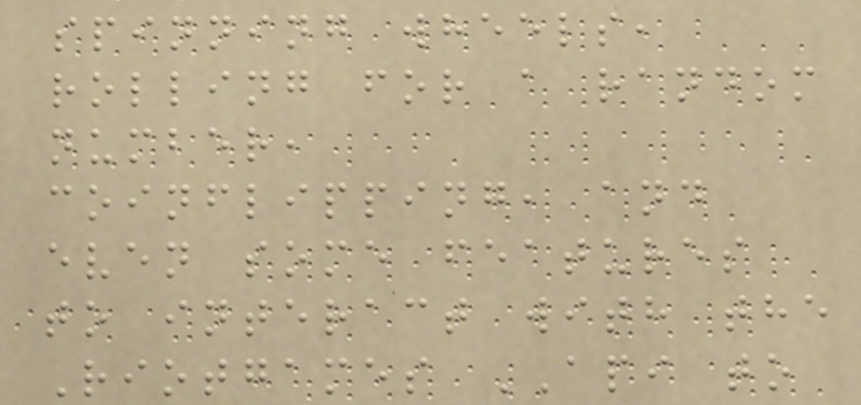spinning wheels,
rolling for a random
number,
coinflipping, and
even some features
to interact with the
Riotgames API to
